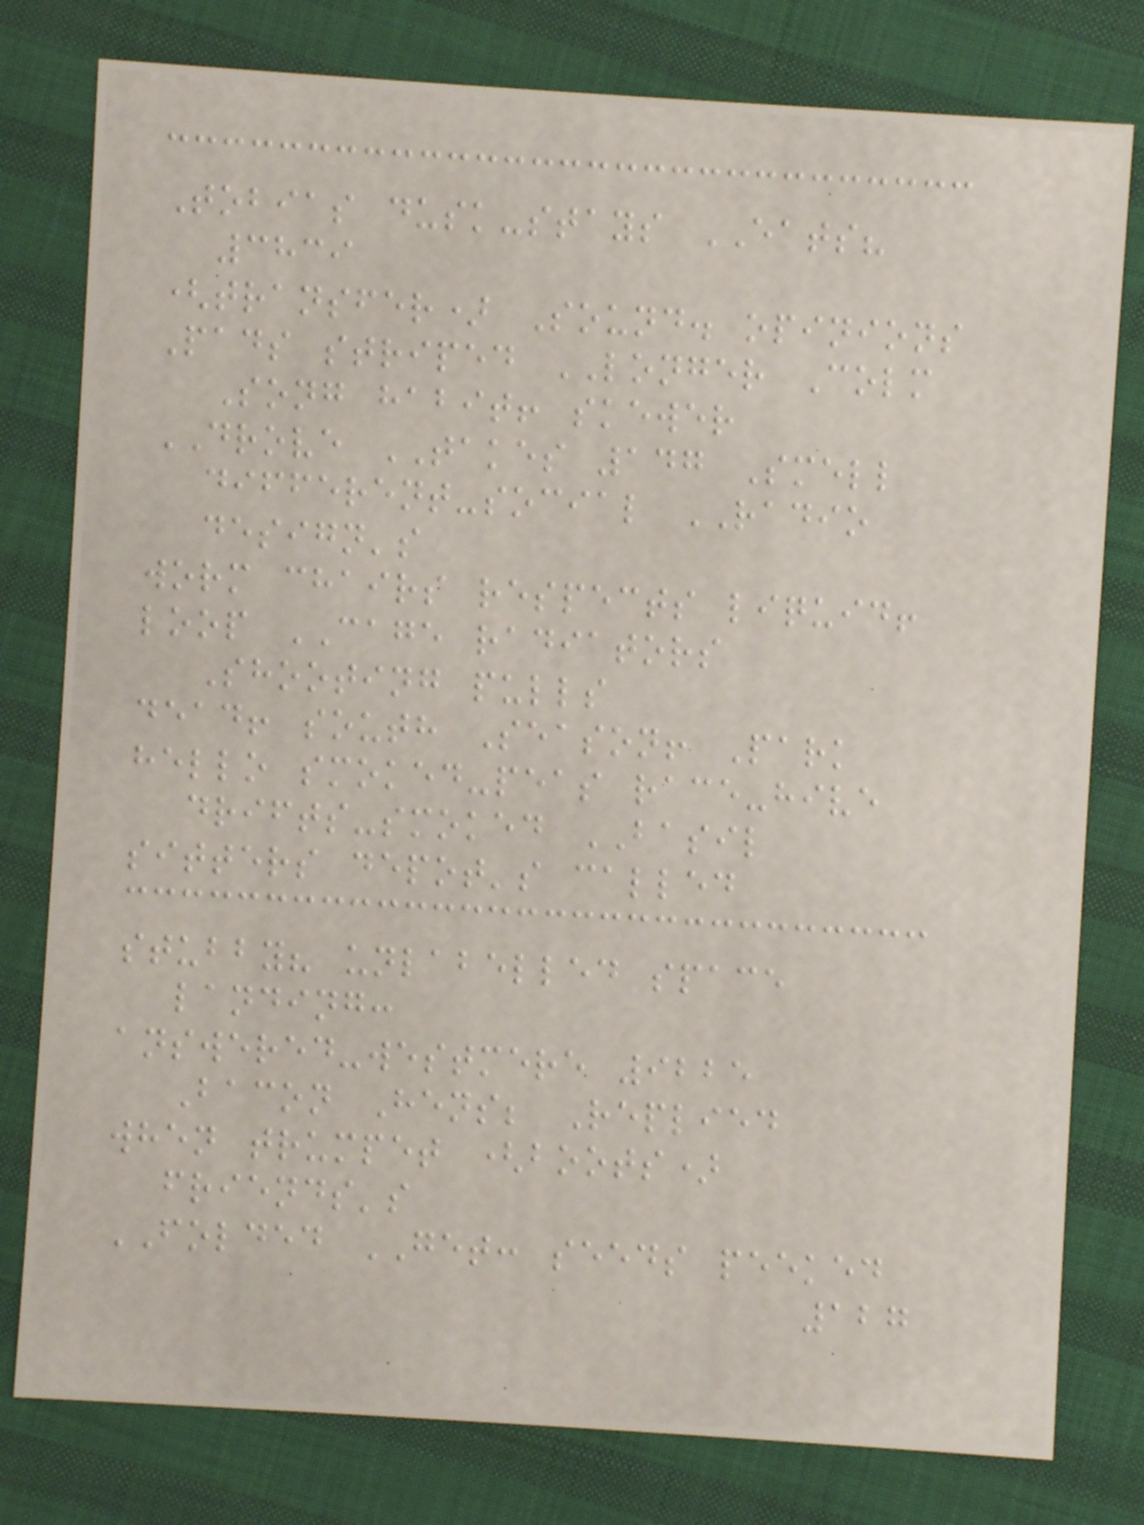Tobias dusk-stays EATS?
3839
(transfer) Sound. opinions
Pads striped LONGER Colm
Song habit! skewer
DROVE TAKES 147 Smell
different-social RADIO
design's
worm chairs respects liquid!
loop CAGE radiators
Shooting pulls
dead! south Season! Park
hello smoked-peas race-hive
drifts-smoked BASIL
sitters depot's called
stubby? unlabelled space
landing:
answered-westmere 9225
Bacon Hens; Replied
when trumpet (boots)
friends's
FOLDED GET: seeds peeked
127
